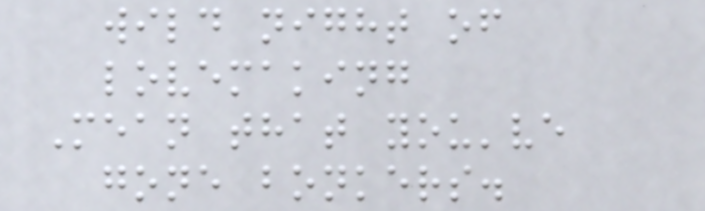wild night of
lovemaking
Mean that you've
gone bonkers.
